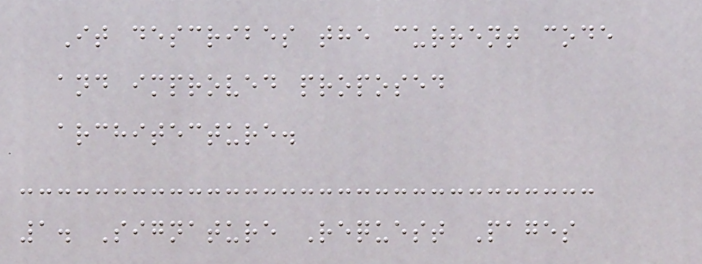It describes the current code
and improved proposed
architecture.
1. Signature Request Pages
